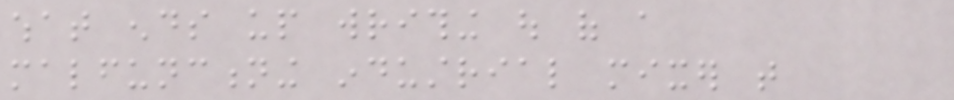what ends up writhing out of a
malfunctioning industrial mixer that
